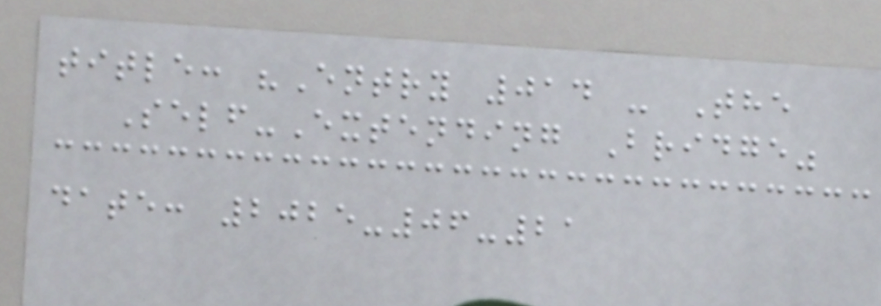title: "Entry 014 - The
Self-Extending Bridge"
date: 2025-06-21
